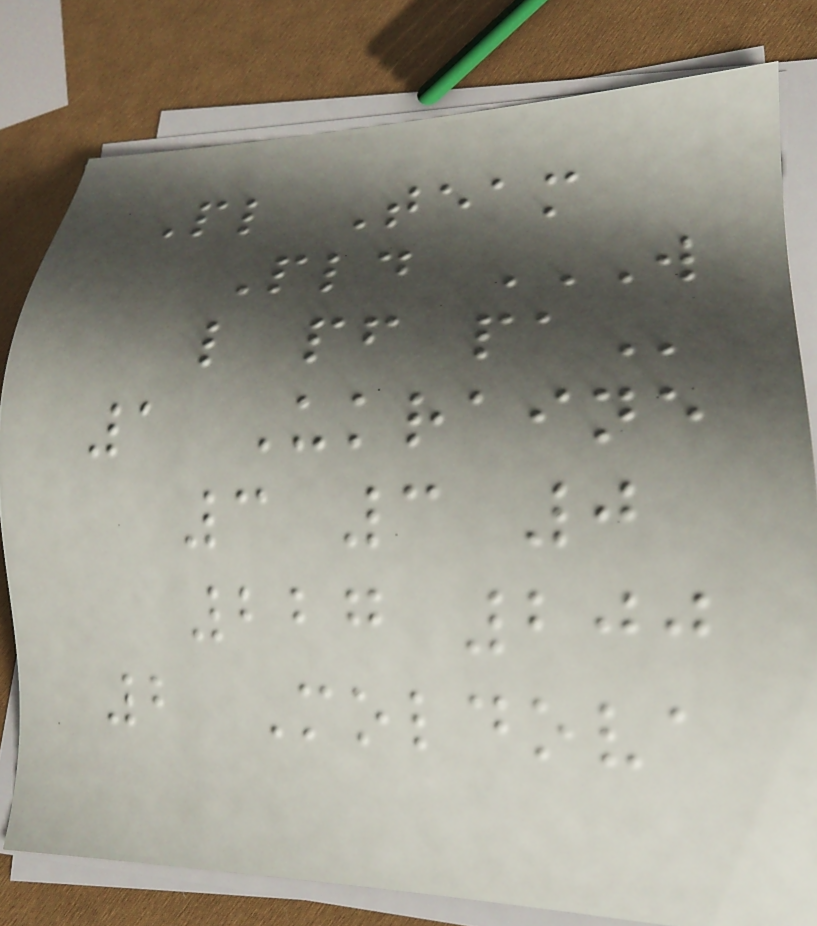Pl Team
Pld W
L PF PA
1 Ukraine
3 3 0
227 200
2 Moldova
